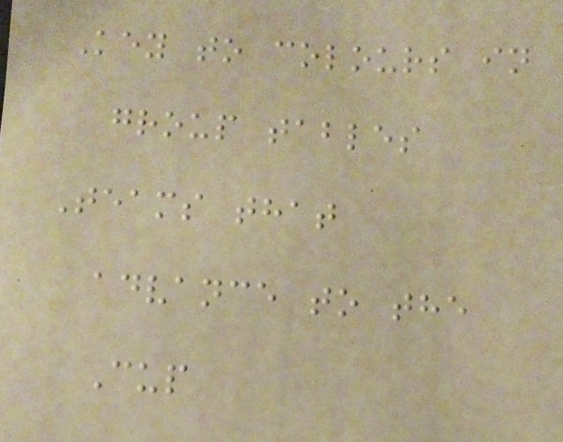Key to colours in
group tables
Teams that
advance to the
Cup
